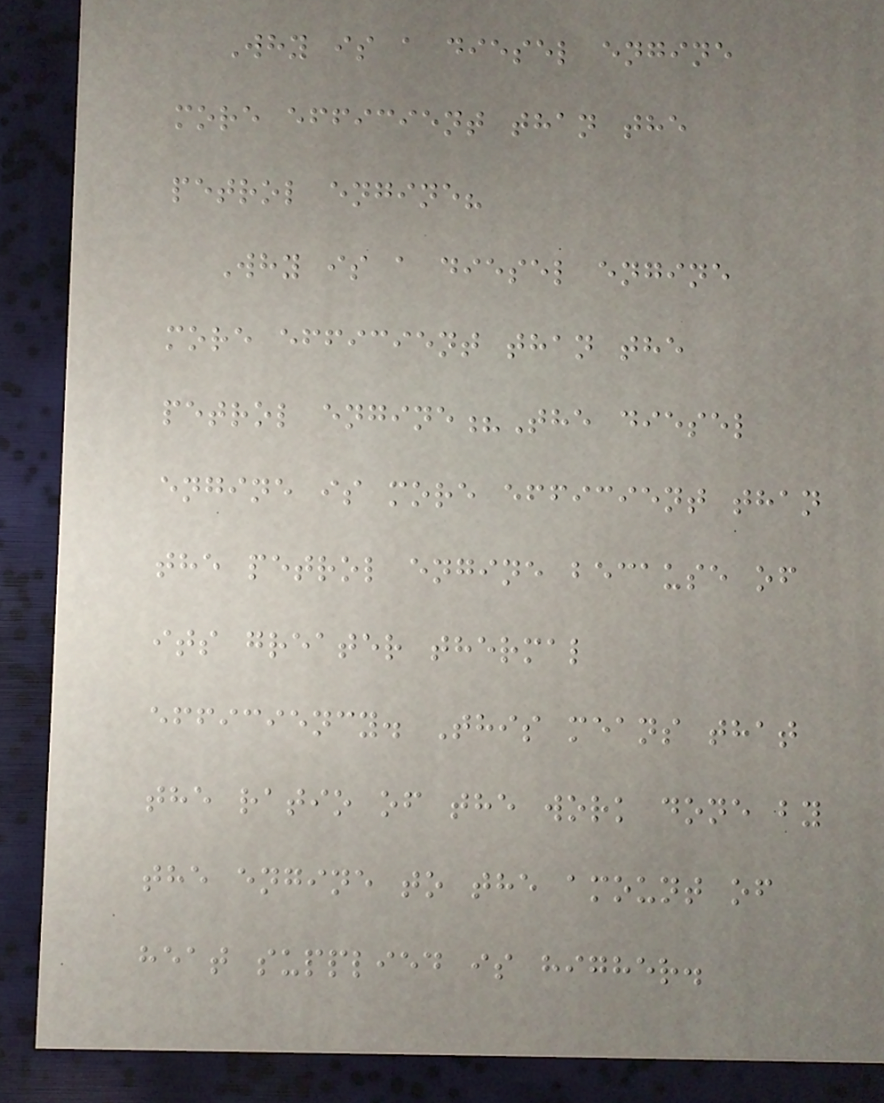Why is a diesel engine
more efficient than the
petrol engine?
Why is a diesel engine
more efficient than the
petrol engine?The diesel
engine is more efficient than
the petrol engine because of
its greater thermal
efficiency. This means that
the ratio of the work done by
the engine to the amount of
heat supplied is higher.
